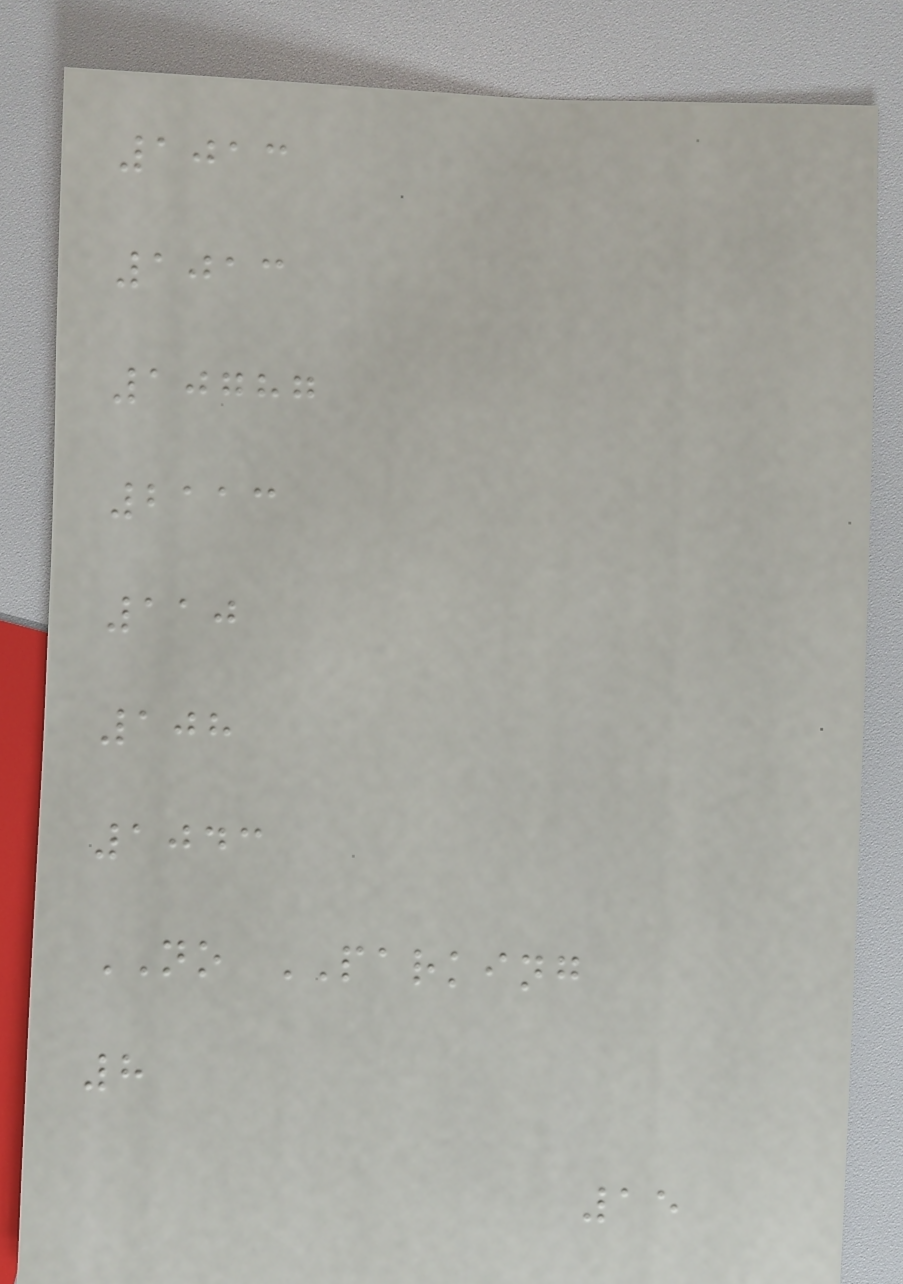1013
1013
10787
2113
110
108
1043
NO PARKING
8
15
